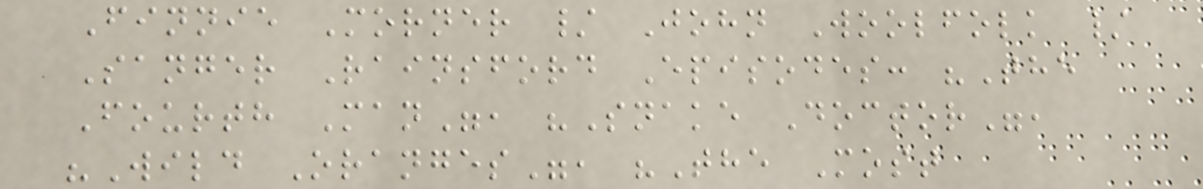Finnie Morner / John Woolfolk /
Sanger Rainsford Episodes: "The
Fourth Man", "Snake Doctor",
"Wild Oranges", "The Most
